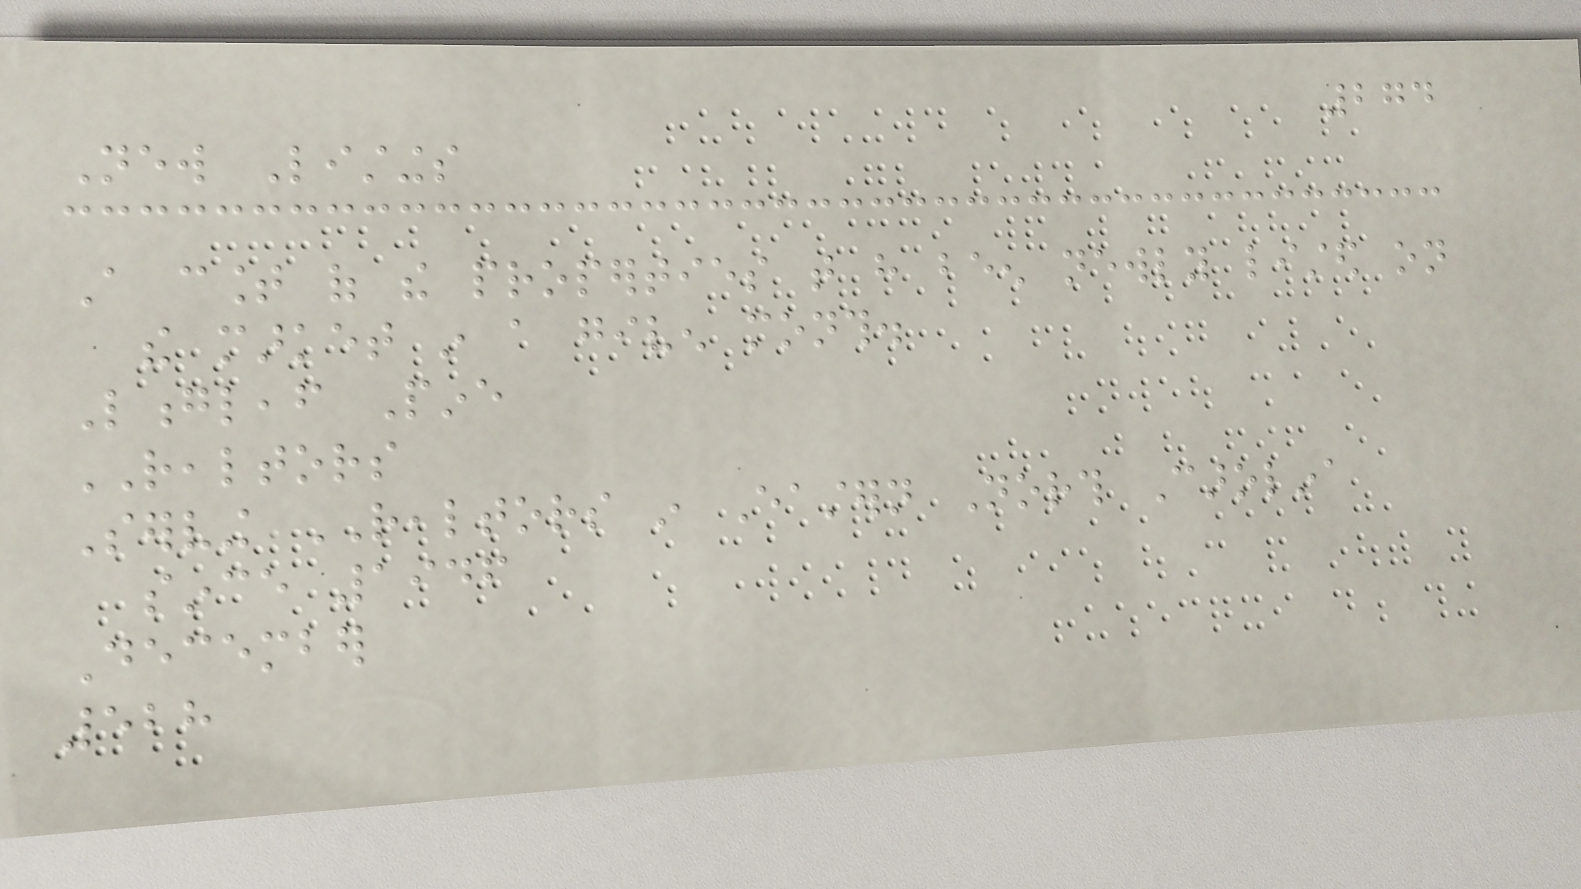274
New Listings
A count of the properties that have been newly listed on
the market in a given month.
Longleaf Pine
REALTORS
Serving REALTORS in Eastern North Carolina
since 1946
December
528
